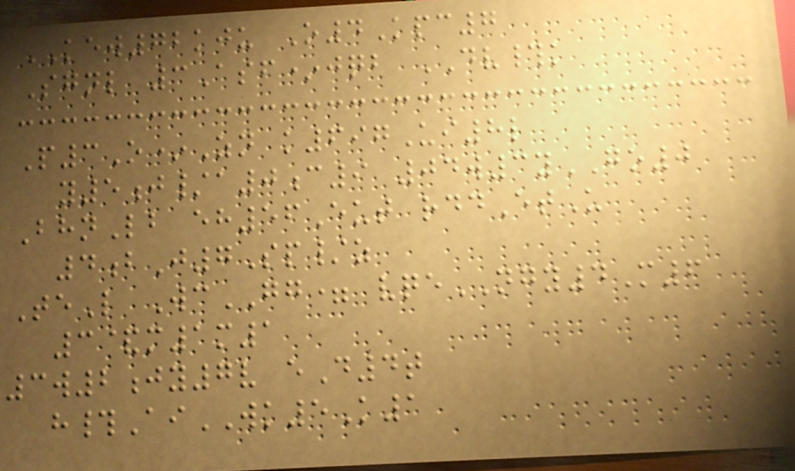KEW72kju O4Kpc7
Sgnl 3Asf*jqb DV#k
P3O*Zn k697Ui8l
y5j/a0c9 04w3yGO0
BhnLb eh56Eut rddEtU
4bJ7Sp/z
TeL WcGG= vqeNGY4M6
3&m1m1
3w2jy7v eD4t
h#AiWK5K1
